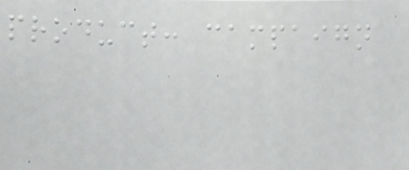product: campaign
